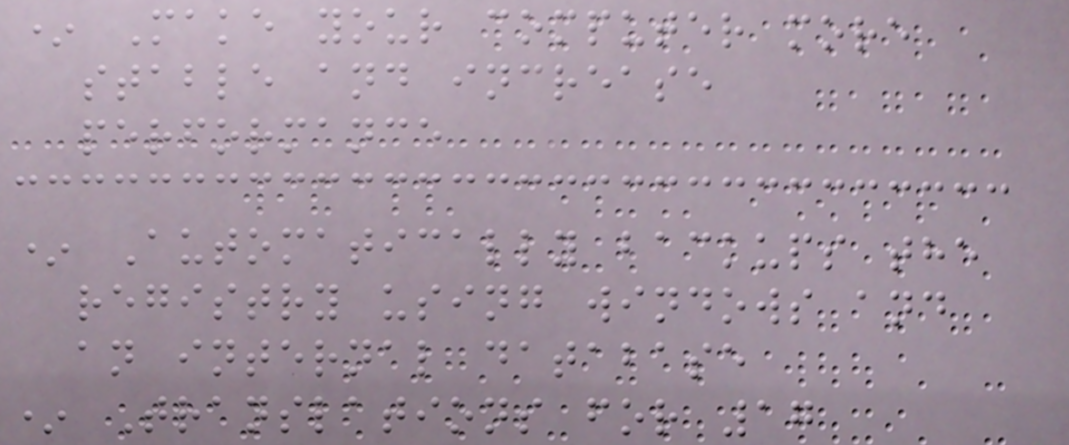* Make your computer more
stable and increase
performance
* Automatically backups the
registry using windows and
an internal database
* Translations for 17
